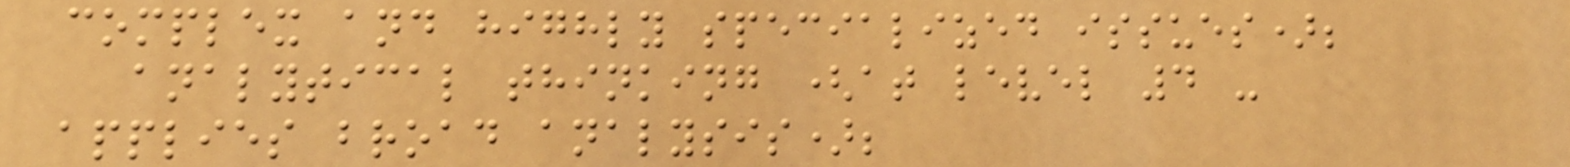complex and highly specialized issues);
analytical thinking (at level 4 -
applies broad analysis);
